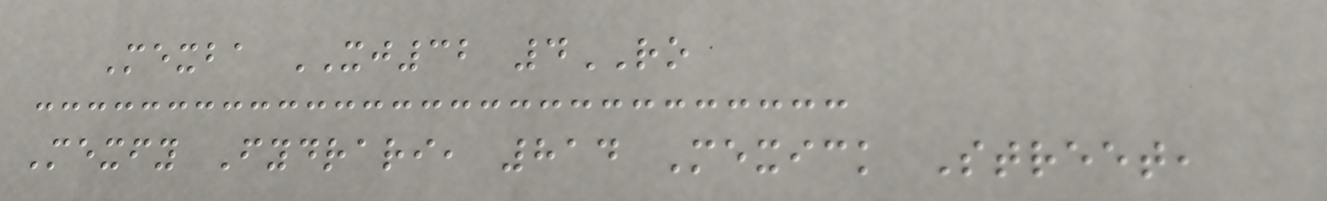Mexba XJ32 4RO
Mexfy Fydrari, 814 Mexick Street,
